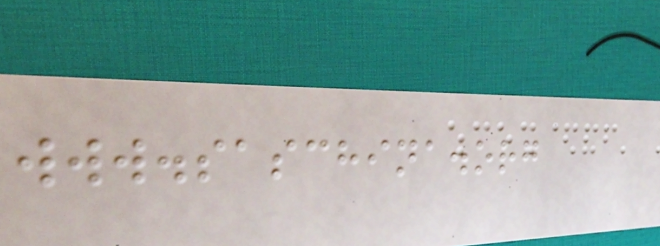www.saschina.org
